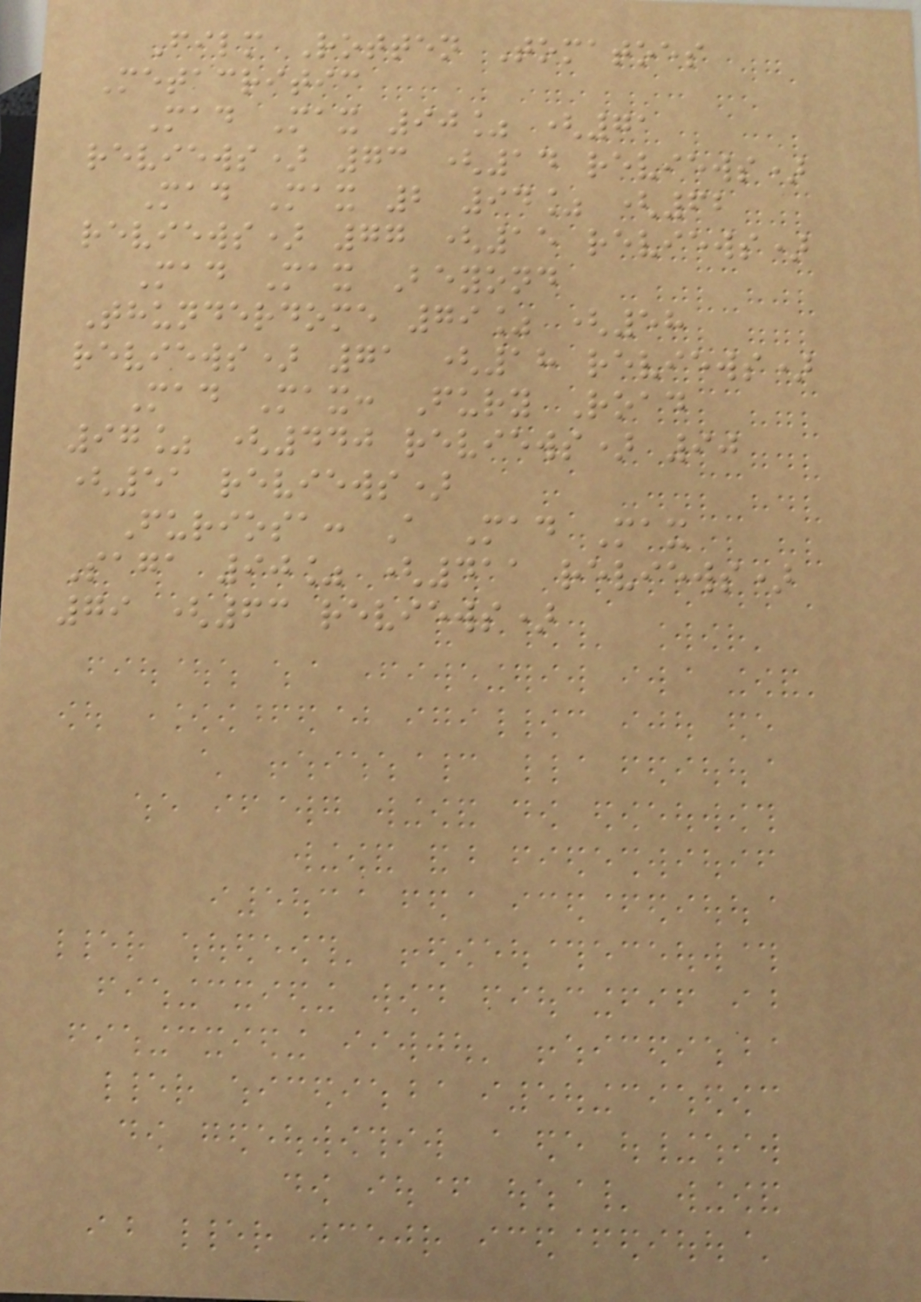Film Rotten Tomatoes
Metacritic
Mad Max 90% (71
reviews) 73 (14 reviews)
Mad Max 2 94% (62
reviews) 77 (15 reviews)
Mad Max Beyond
Thunderdome 79% (58
reviews) 71 (18 reviews)
Mad Max: Fury Road
97% (440 reviews) 90
(51 reviews)
Furiosa: A Mad Max
Saga 90% (411 reviews)
79 (63 reviews)
